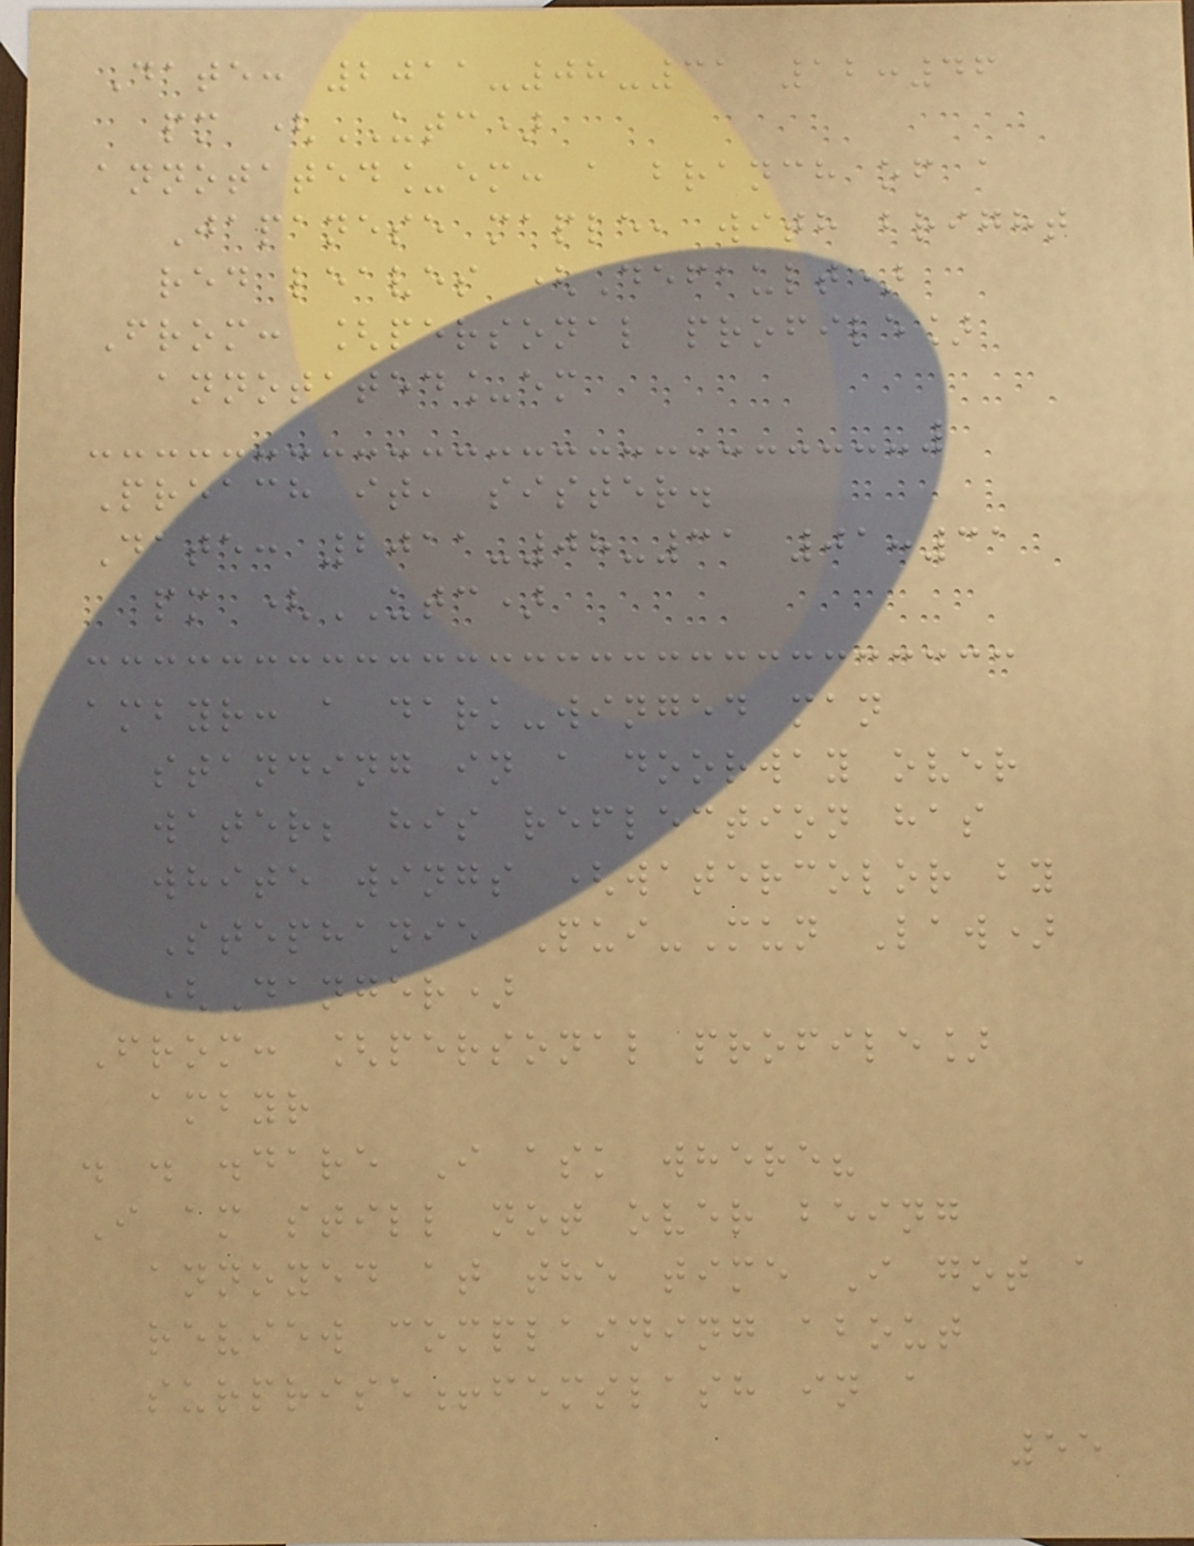Date: 2011-08-31 12:46
pm (UTC)
annotated_em: a branch of a
Japanese maple, with bright
red leaves (Default)
From: [personal profile]
annotated_em
Preach it, sister.
Date: 2011-08-31 01:31
pm (UTC)
ambyr: a dark-winged man
standing in a doorway over
water; his reflection has
white wings (watercolor by
Stephanie Pui-Mun Law)
(Danger)
From: [personal profile]
ambyr
. . .dare I ask where?
I am still not over being
annoyed at the time I got a
review complaining about
surprise!femslash in a
55
